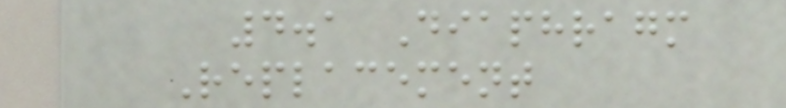4.1 Diaphragm
Replacement
